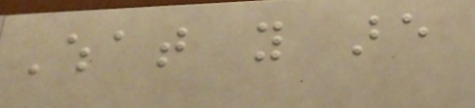What you are
